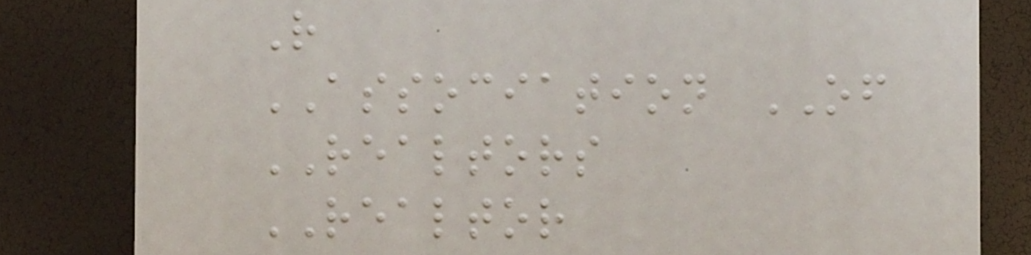R
ASSOCIATION OF
REALTORS
REALTOR
